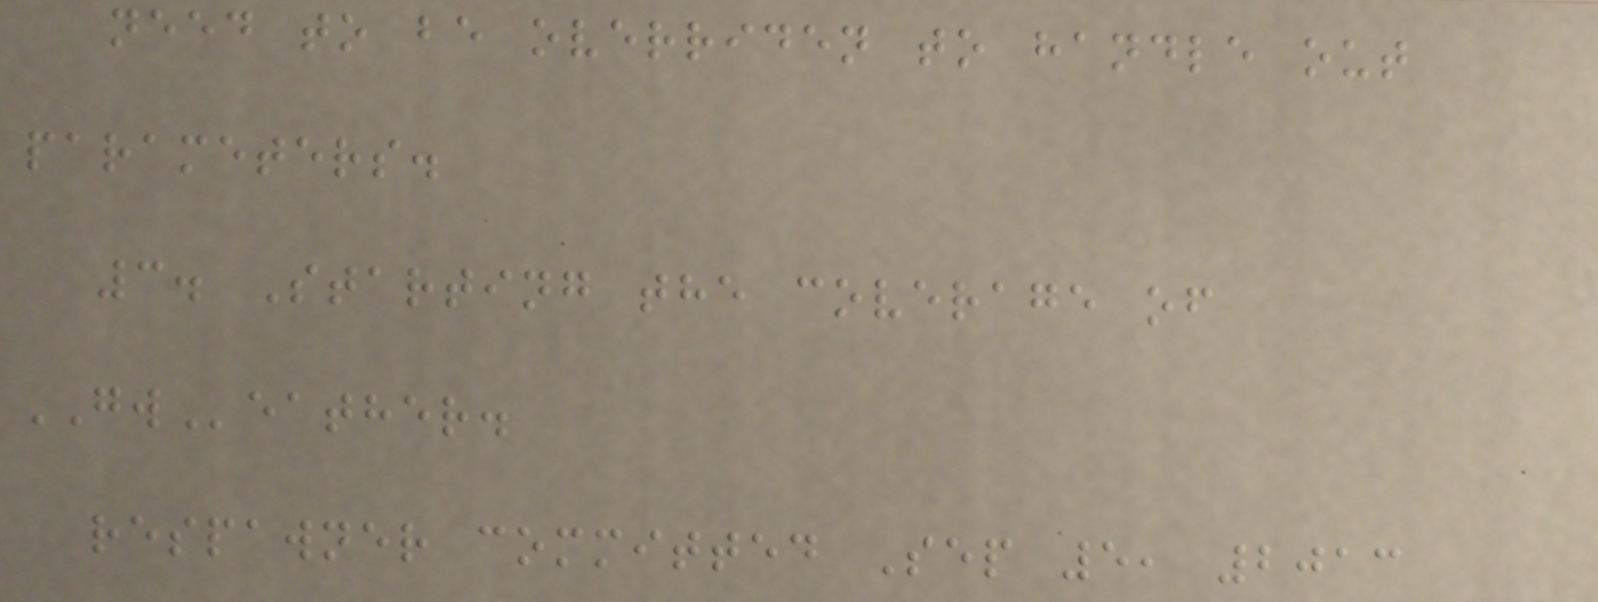need to be overriden to handle out
parameters.
3. Starting the coverage of
GWeather.
respawner committed Sep 5, 2013
